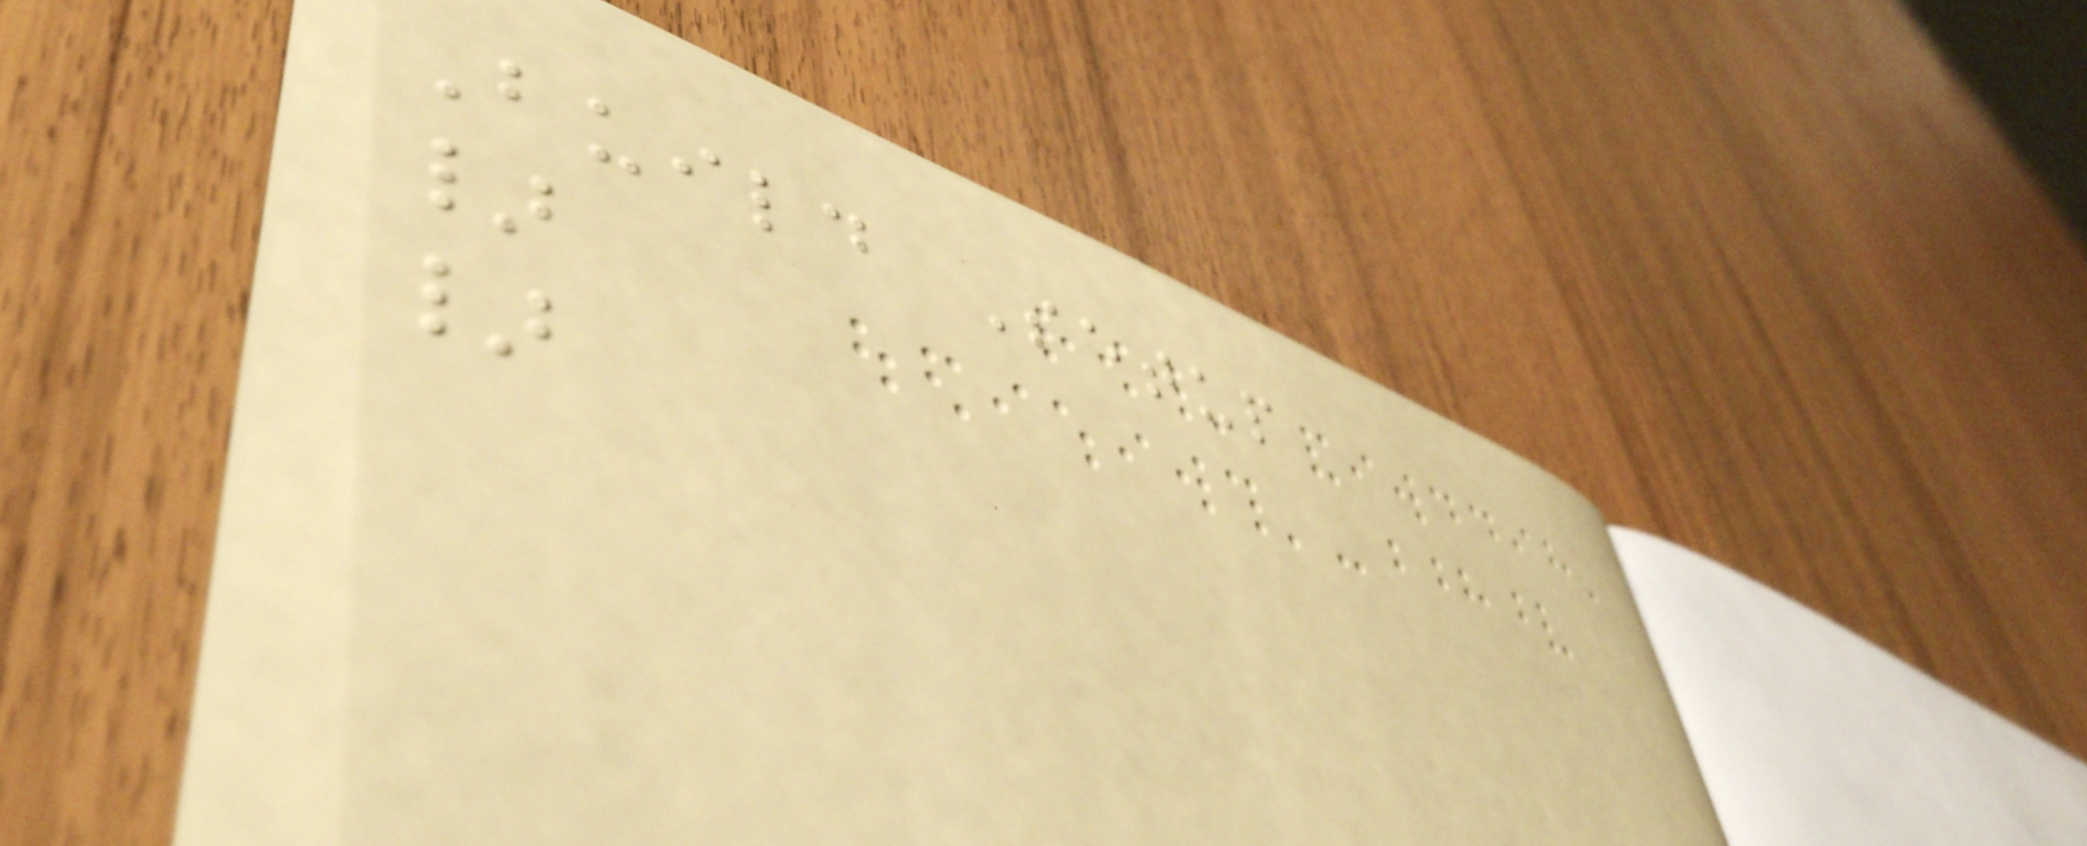Build Setup
}
}
